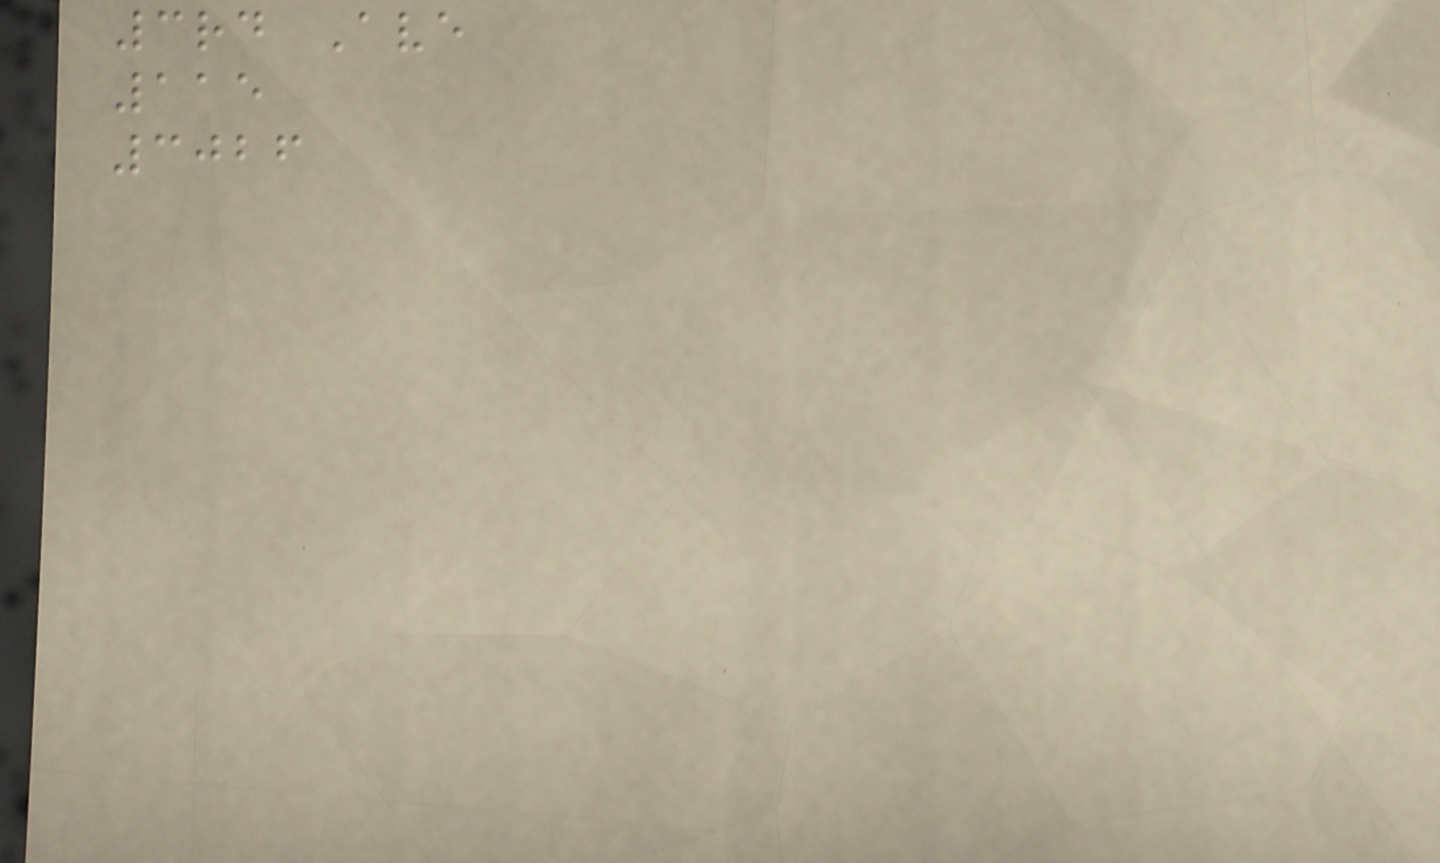3rd Ave
115
3026
